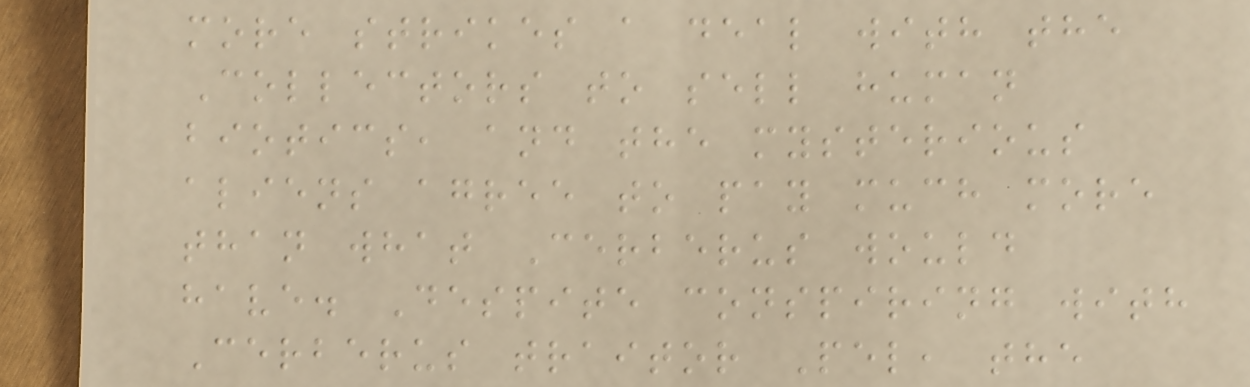more strikes a deal with the
Collectors to sell human
biotics, and the mysterious
aliens agree to pay much more
than what Cerberus would
have. Despite conspiring with
Cerberus traitor Pel, the
